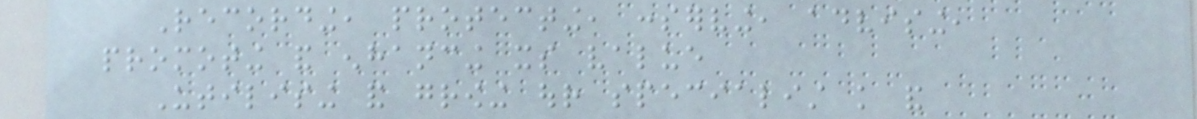Recording, protecting, conserving, advising,
promoting and enhancing its value
Utilising and growing our specialist knowledge and
